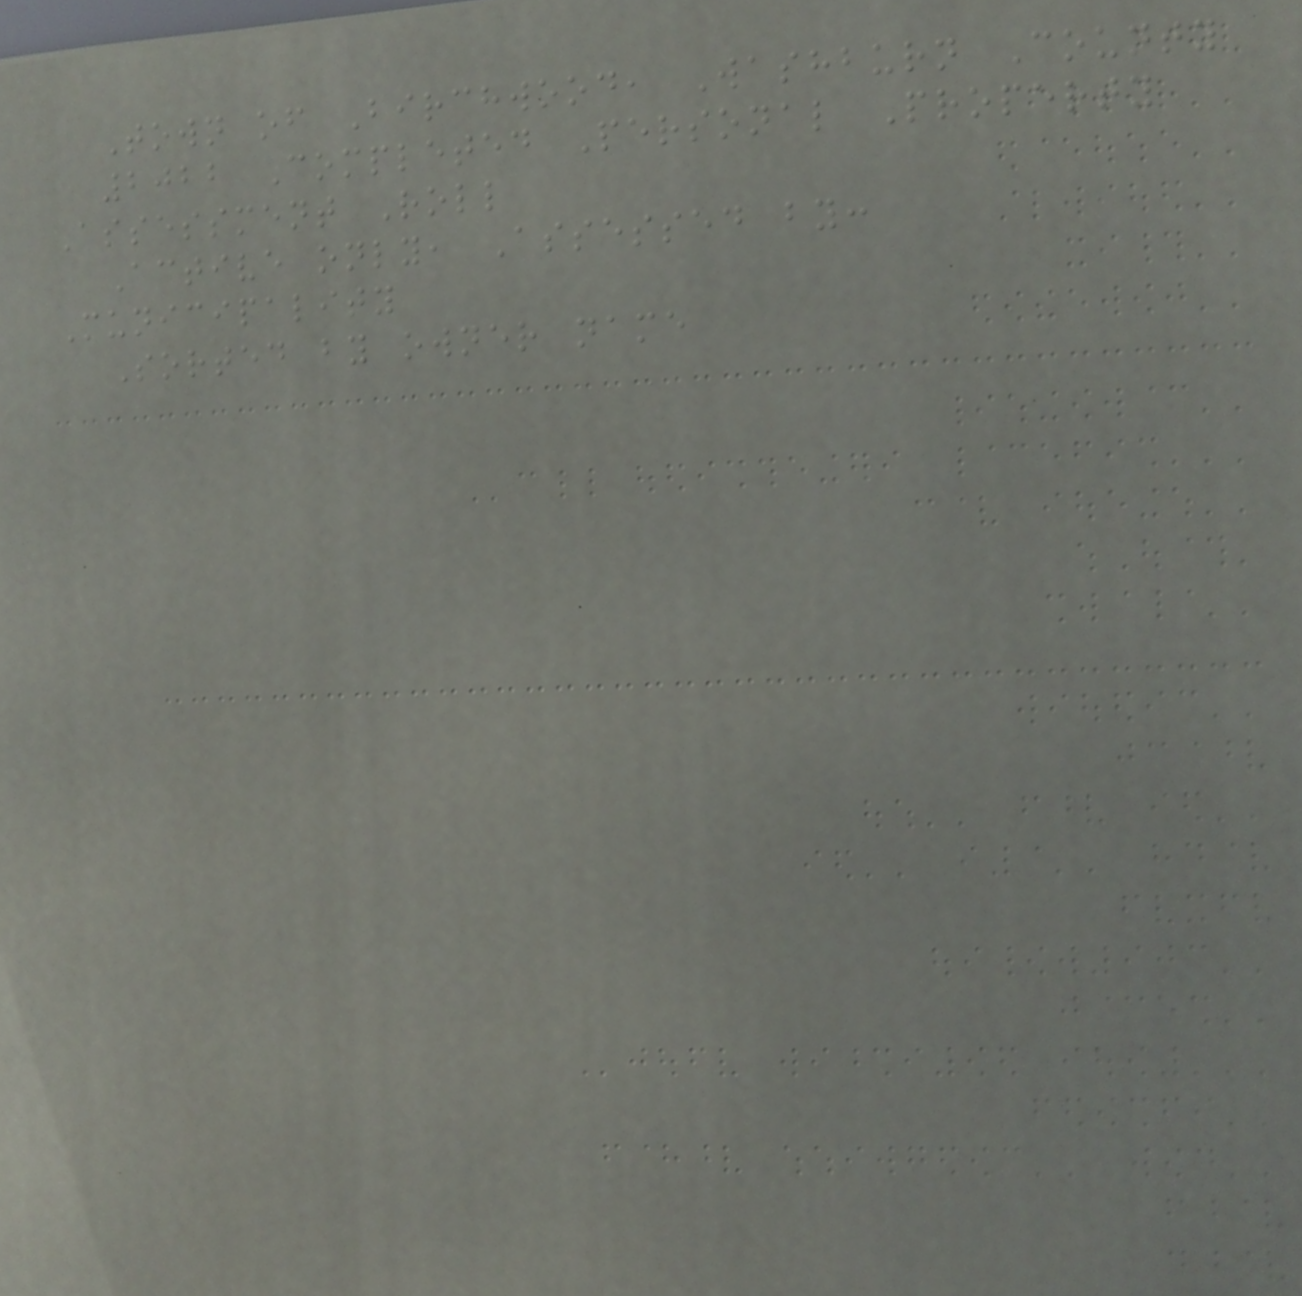Town of Birchwood, Washburn County
2022 Completed Personal Property
Assessment Roll
Active only, Assessed by:
Municipality
Sorted by owner name
